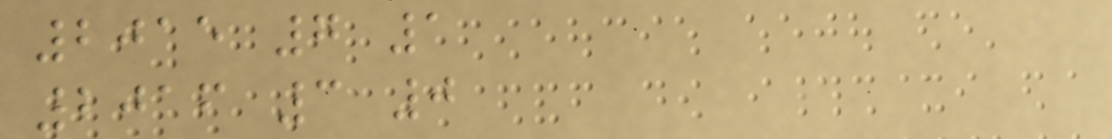2015 7 1
2016 3 0
